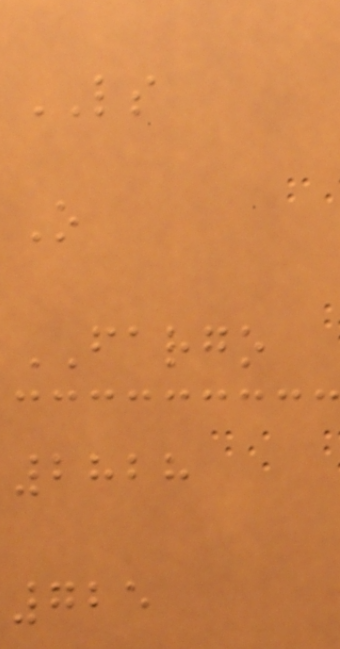LS
O
FARGO
2828
725
